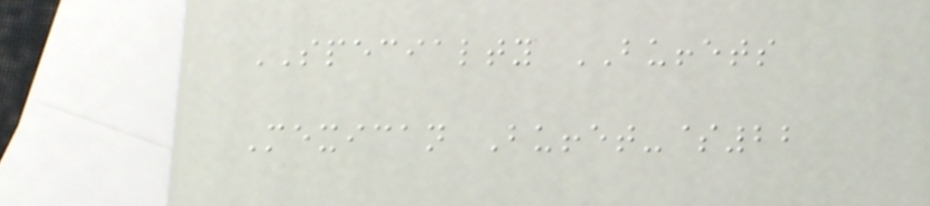SPECIALTY BUFFETS
Mexican Buffet-$22
